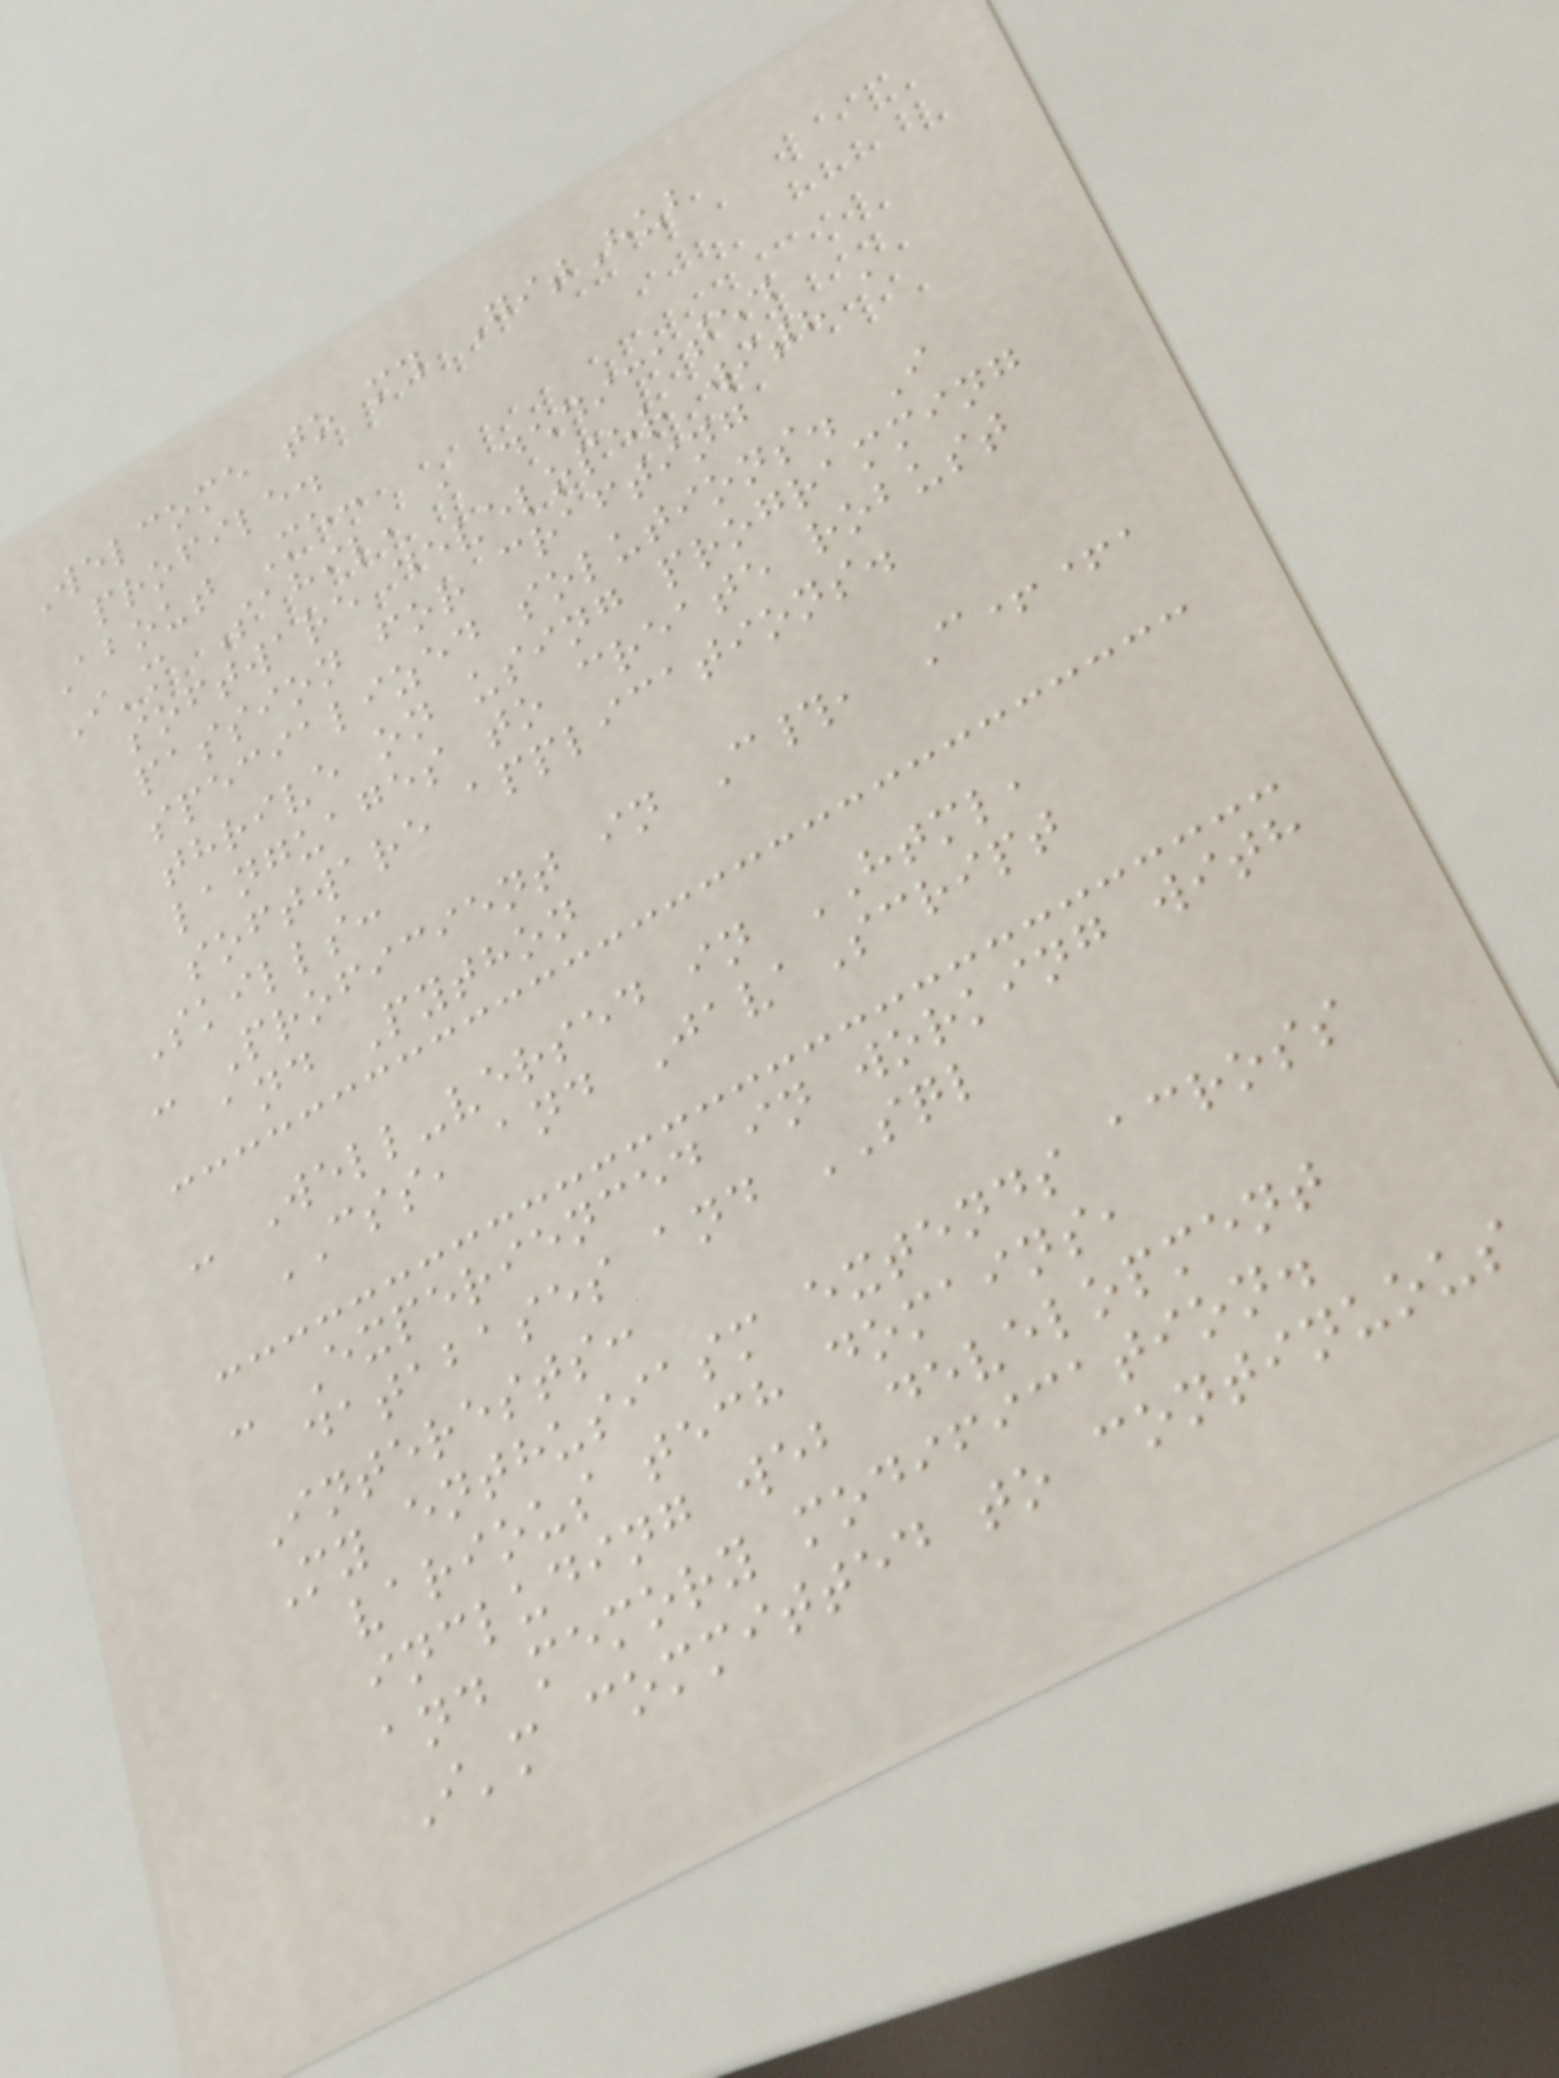Welcome to my GitHub
profile.
About Me:
I'm Sahil, a dedicated
software developer with a
passion for crafting
specialized solutions. I
thrive on using programming
languages to create robust
software applications.
Skills:
- Proficient in C#, C++,
and Python
- Well-versed in HTML,
CSS, and JavaScript
- Experienced in working with
databases and SQL
Interests:
My enthusiasm extends across
various tech domains,
including web development
and memory modification.
I'm committed to continuous
